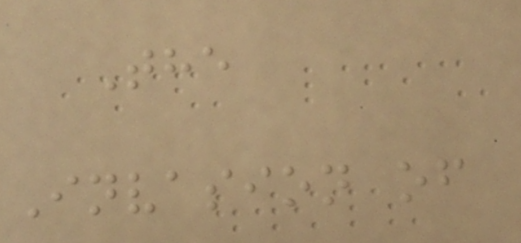The
Invasion of
